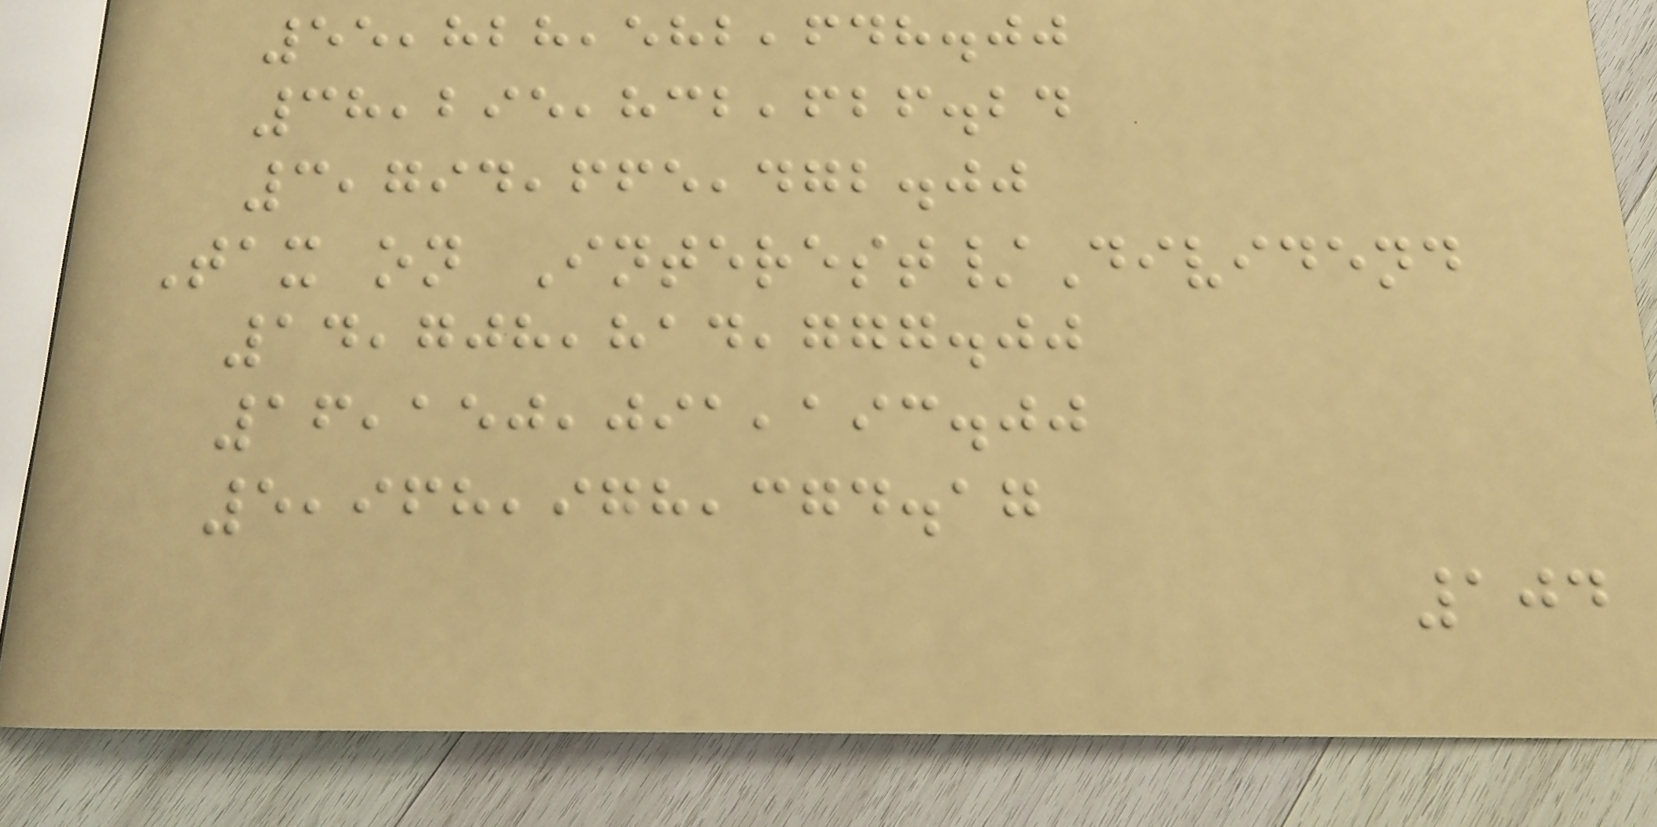55,828,582,648.00
38,295,832,626.24
3,794,665,472.00
Tax on Interest/Dividend
14,708,814,777.00
16,150,091,193.00
5,968,978,374.17
104
